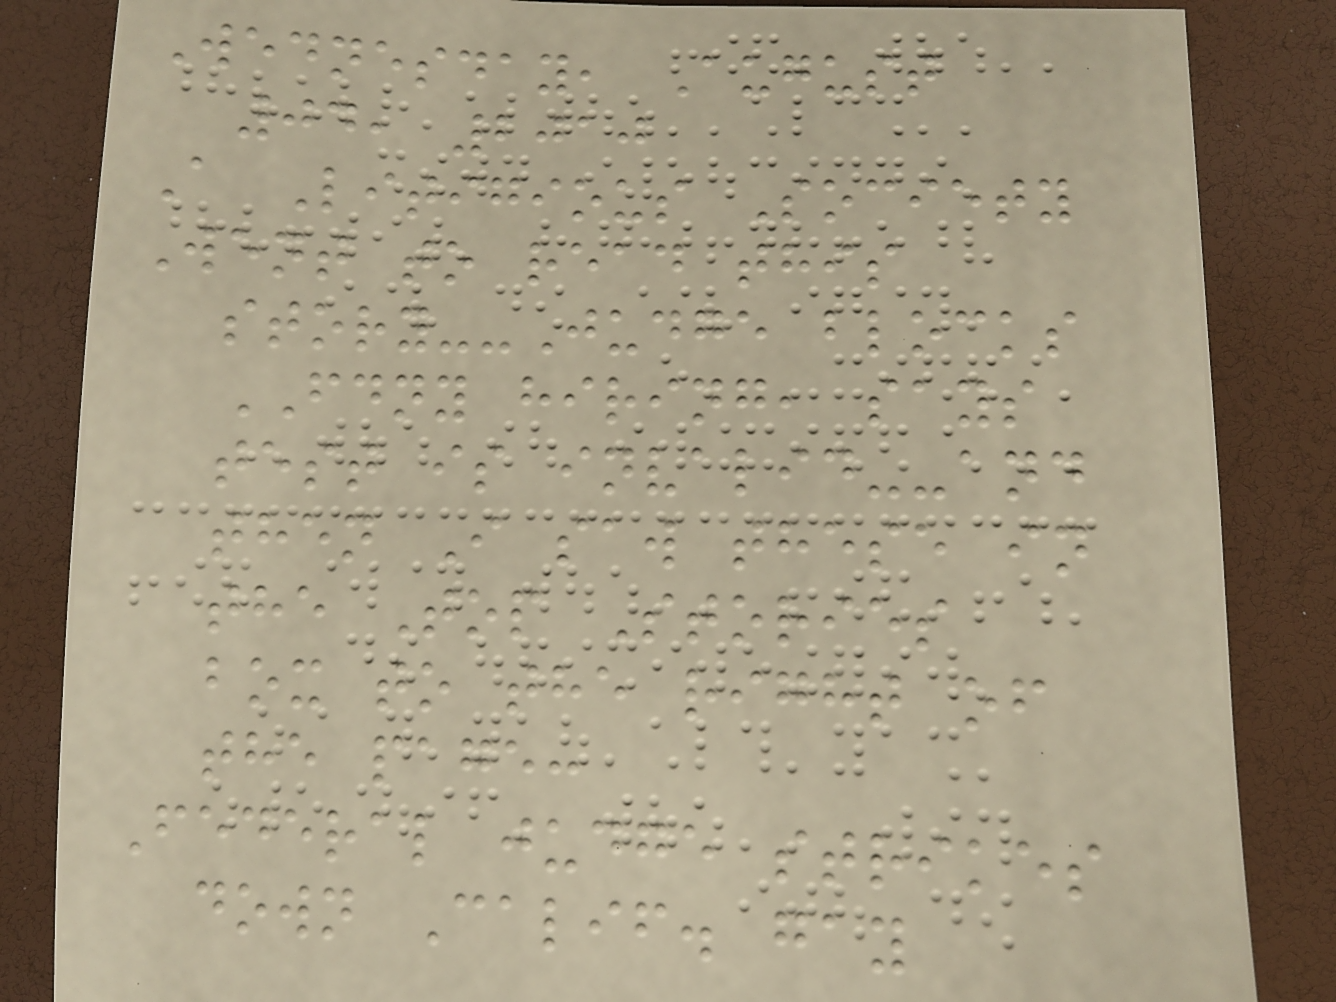Wednesday, August
04, 2010
A Litigious Society
Went to read this
story--Judge blocks
FDNY hiring, says
test is invalid--and
then I saw these in
the Top Stories
box to the right of
the page:
Federal judge strikes
down Calif. gay
